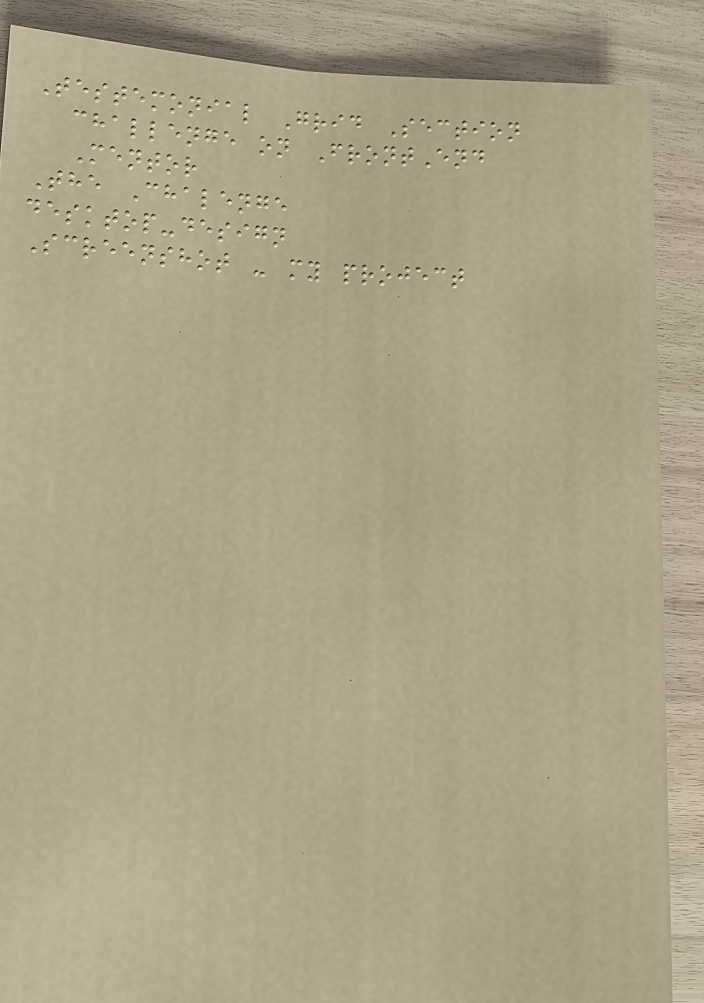Testemonial Grid Section
challenge on FrontEnd
Mentor
The Chalenge
desktop-design
Screenshot - my project
